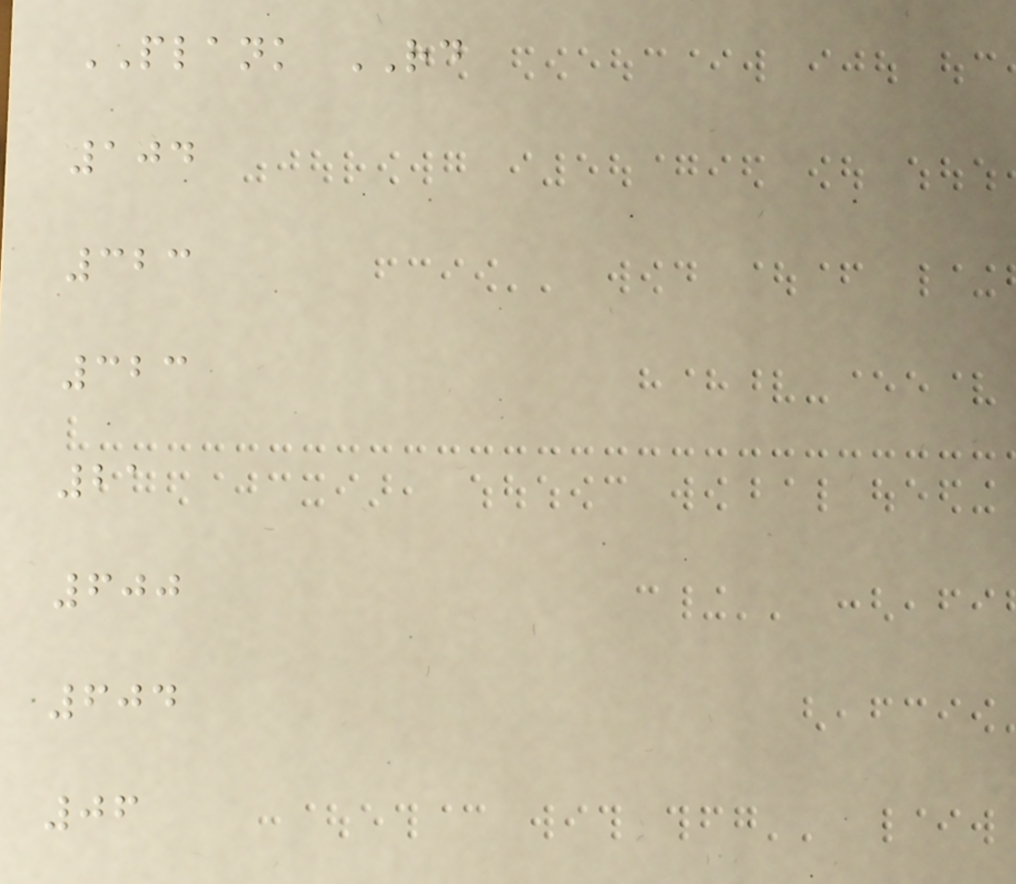PLANK RD
104
323
323
21
600
604
06
